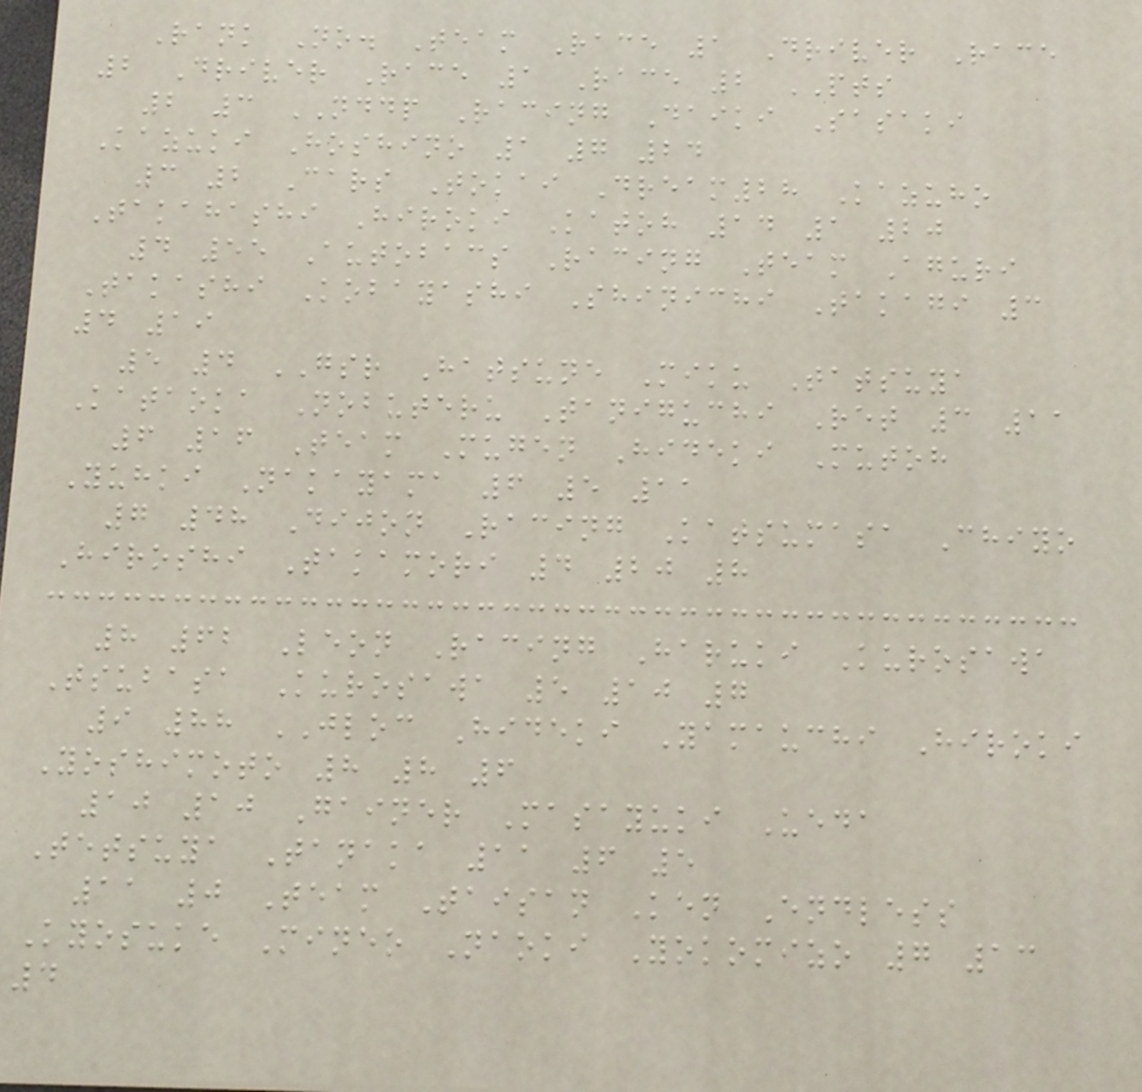Rank No. Team Race 1 Driver Race
2 Driver Race 1 Race 2 PTS
2 3 NDDP Racing Daiki Sasaki
Kazuki Hoshino 1 7 24
3 2 Cars Tokai Dream28 Kazuho
Takahashi Hiroki Katoh 14 1 20
4 55 Autobacs Racing Team Aguri
Takashi Kobayashi Shinichi Takagi 3
4 19
5 4 GSR Hatsune Miku Tatsuya
Kataoka Nobuteru Taniguchi Ret 3 11
6 16 Team Mugen Hideki Mutoh
Yuhki Nakayama 6 5 11
7 48 Dijon Racing Katsumasa Chiyo
Hiroshi Takamori 4 20 8
8 62 Leon Racing Haruki Kurosawa
Tsubasa Kurosawa 5 10 7
9 88 JLOC Hideki Yamauchi Hiroki
Yoshimoto 8 8 6
10 10 Gainer Masayuki Ueda
Tetsuya Tanaka 11 6 5
11 0 Team Taisan Ken Endless
Kyosuke Mineo Naoki Yokomizo 7 13
4
